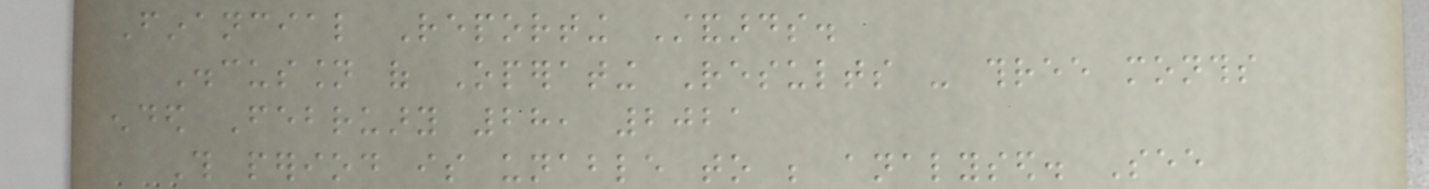Financial Reporting Standards.
Discussion of Operating Results - three months
ended February 28, 2021
This period is unable to be analysed. See
